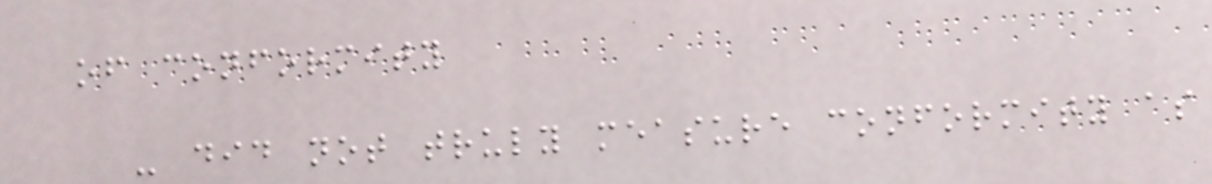of conformity
- did not truly measure conformity as
